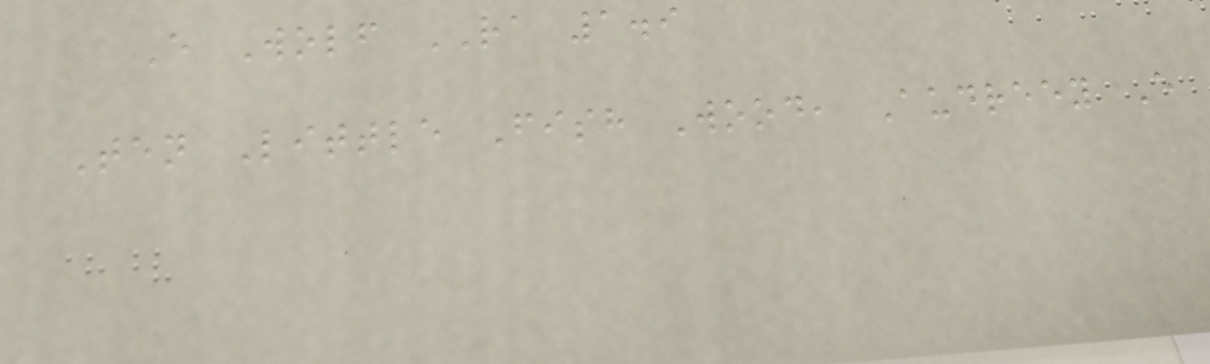E Wolf RA 1.9
Ten Little Fish Wood, Audreey E
